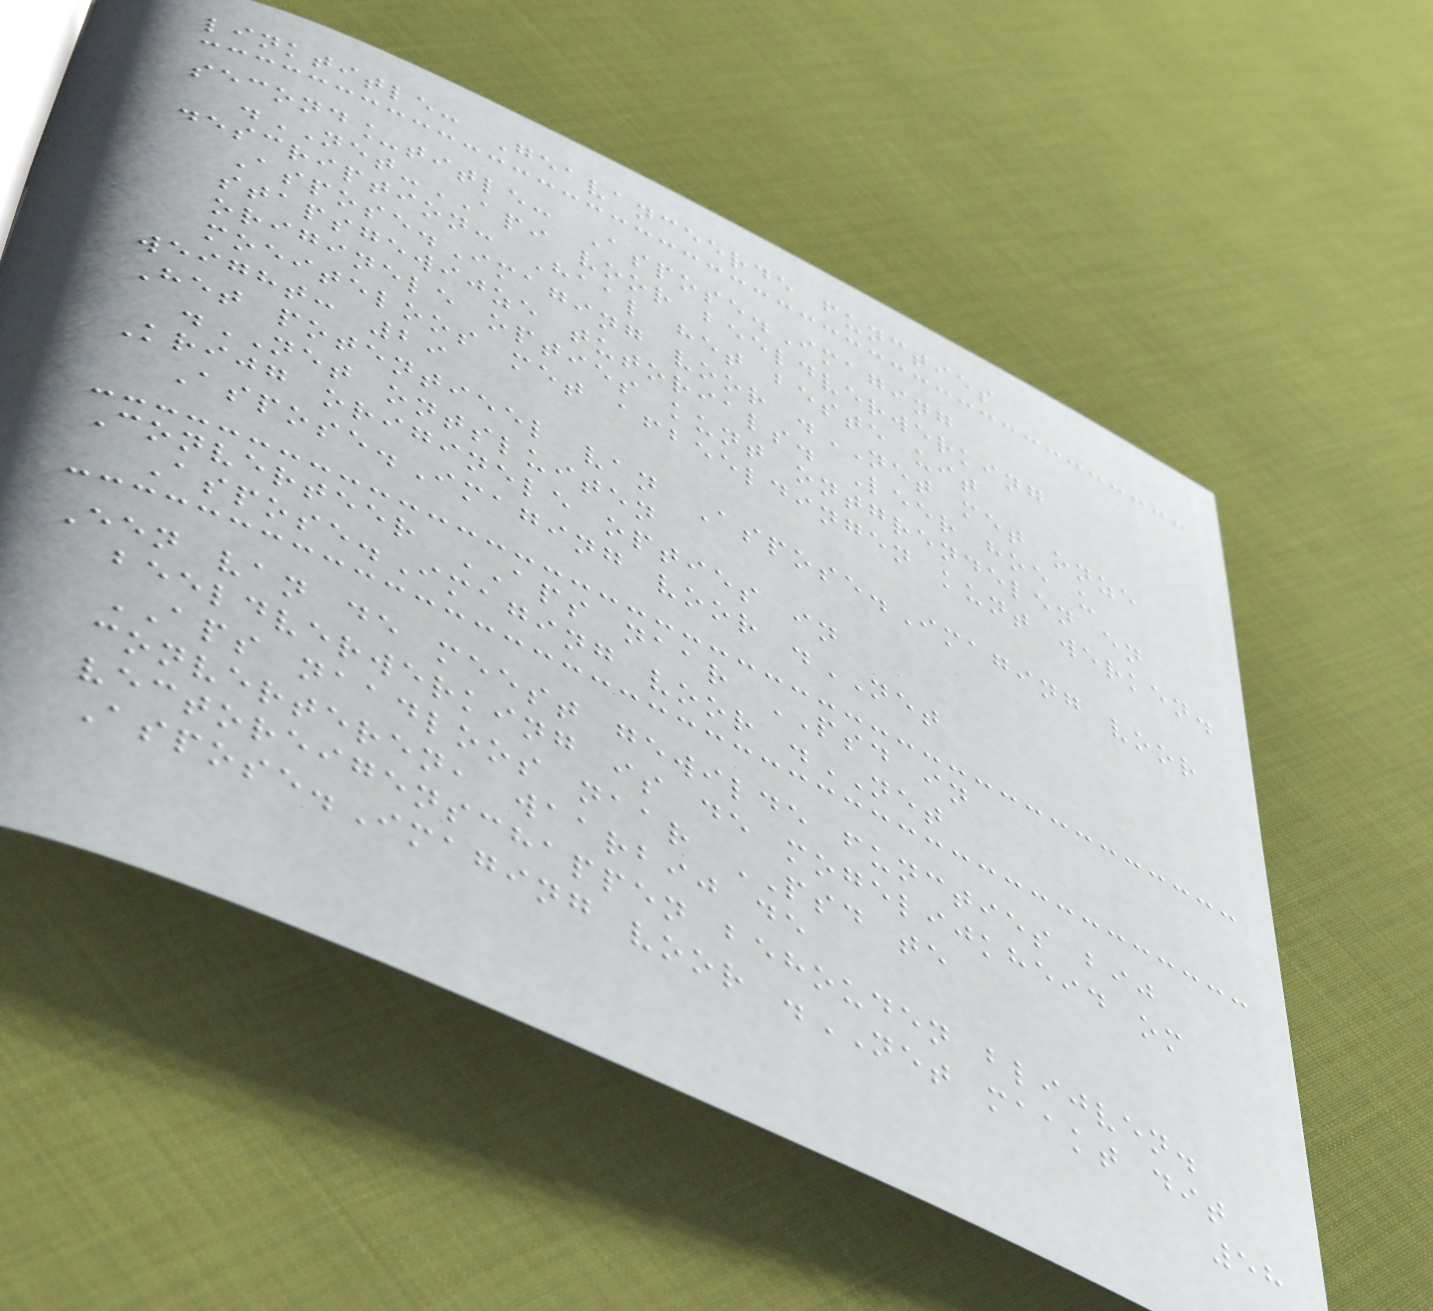linktitle: Geavanceerde functies
second_title: Aspose.Imaging
.NET-API voor beeldverwerking
description: Haal het beste uit
Aspose.Imaging voor .NET met onze
stapsgewijze tutorials. Leer hoe u
originele opties kunt ontgrendelen en
moeiteloos met afbeeldingen kunt werken.
weight: 29
Het potentieel van Aspose.Imaging voor
.NET ontsluiten
Krijg originele opties in
Aspose.Imaging voor .NET
Converteer APS naar PSD in
Aspose.Imaging voor .NET
Een van de meest gewilde functies bij
beeldverwerking is de mogelijkheid om
APS naadloos naar PSD te
converteren, waarbij de
vectoreigenschappen behouden blijven.
Aspose.Imaging voor .NET maakt dit
58
